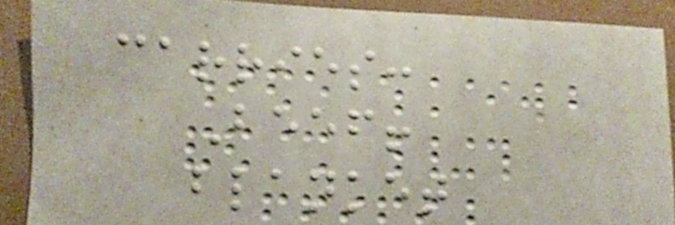carries:
Beef!
blanket
